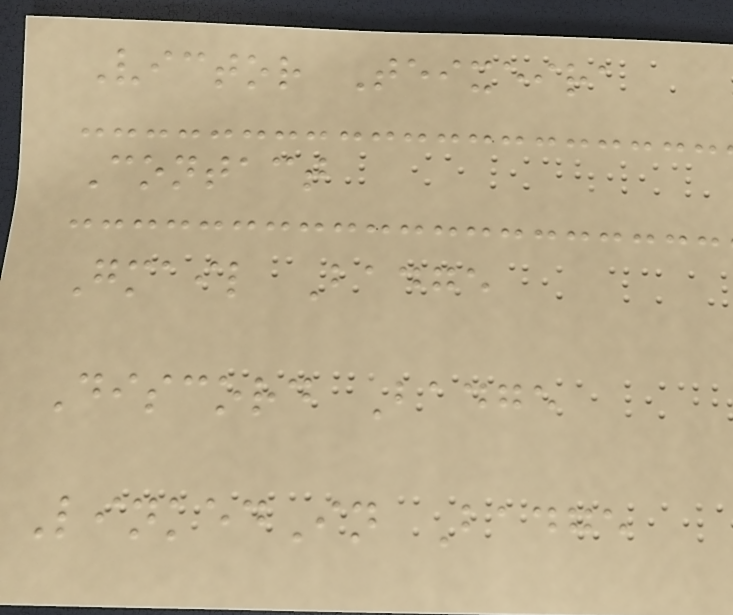Victor Teixeira
Contact
Gmail Badge
Discord Badge
LinkedIn Badge
